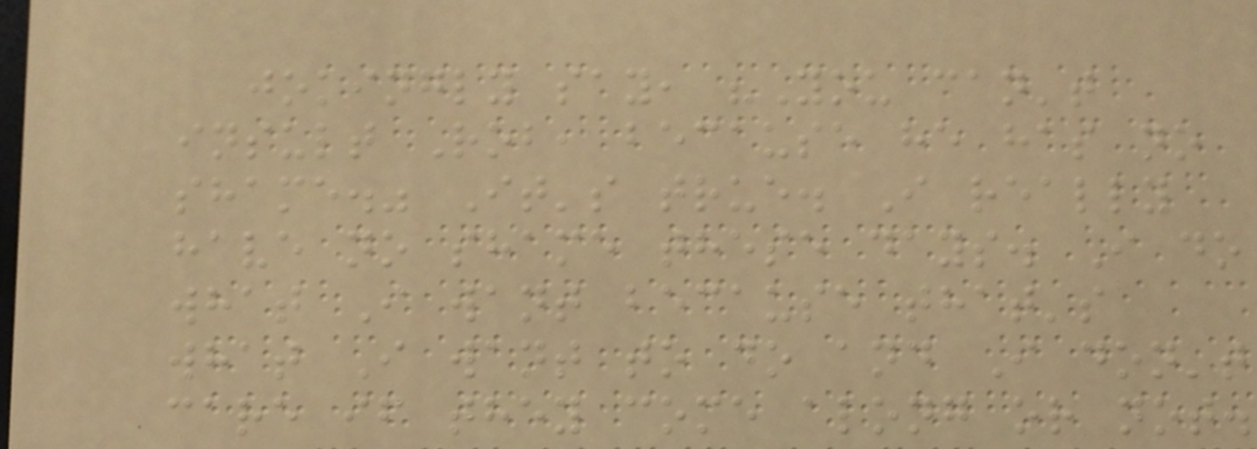jokingly say, "You can't
insult Rob, because he has no
shame." It's true. I really
have no shame these days. I do
what I want because that's
what I want to do and I don't
care if they come along or not.
